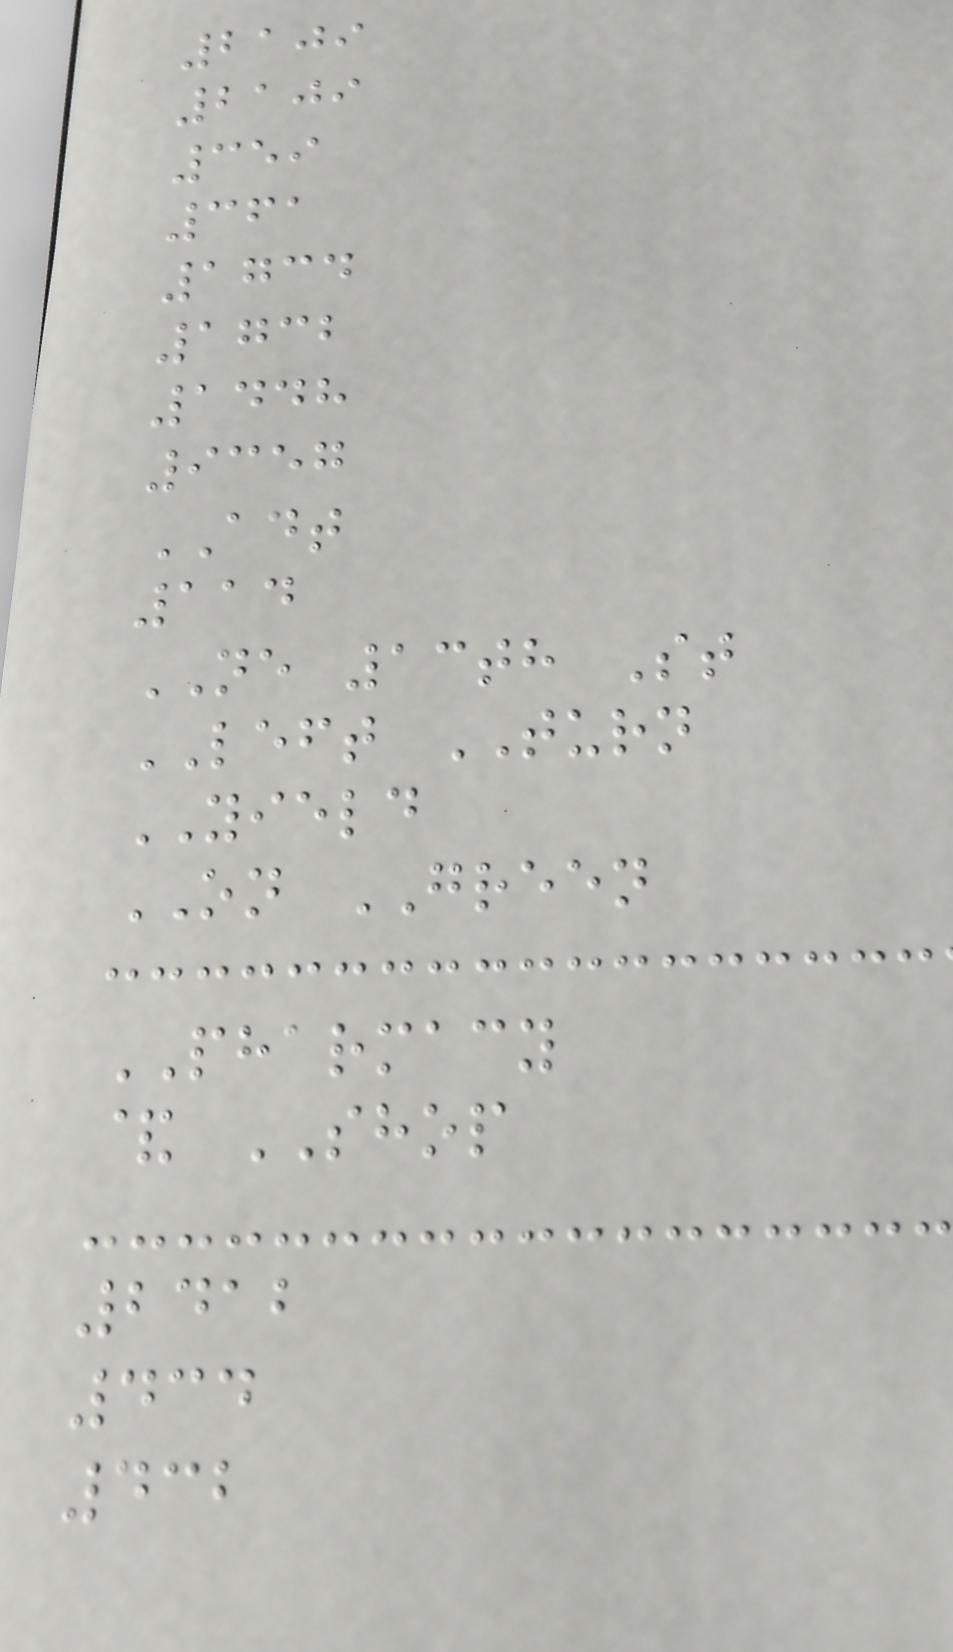2109
2109
359
361
1734
1732
1448
9357
ADT
114
NE 13th St
LEFT TURN
YIELD
ON GREEN
PHARMACY
& SHOP
2412
434
432
